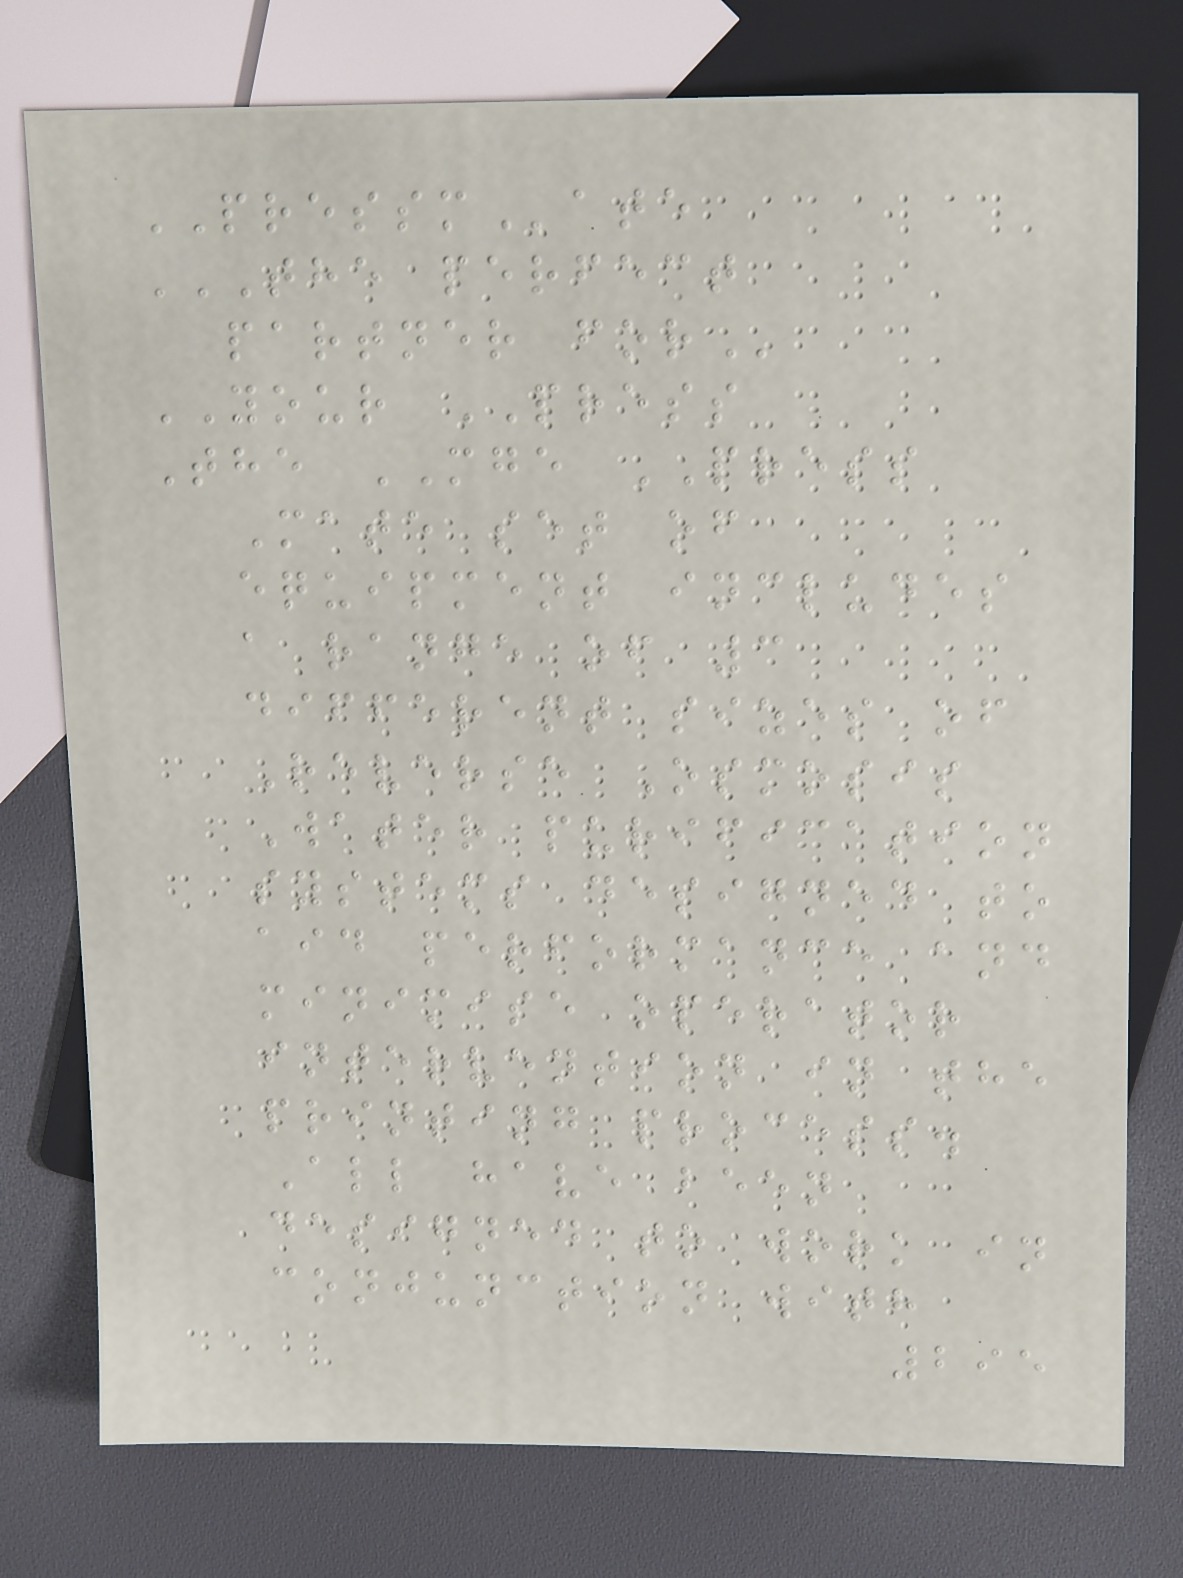PRESSMate
THE PERFECT
PARTNER FOR
YOUR PRESS
The MGE PRESS
Mate set of
equipment includes
a range of 3
different sizes of
Reverse Osmosis
Water purification
systems designed to
aid performance and
minimise operator
intervention in the
printing process.
All have been
designed to work in
conjunction with
295
